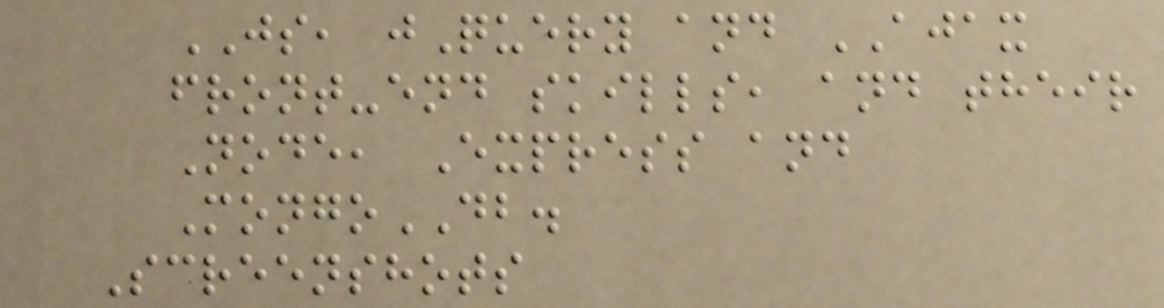JS, jQuery and AJAX
front-end skills, and their
Node, Express and
MongoDB.
Screenshots
